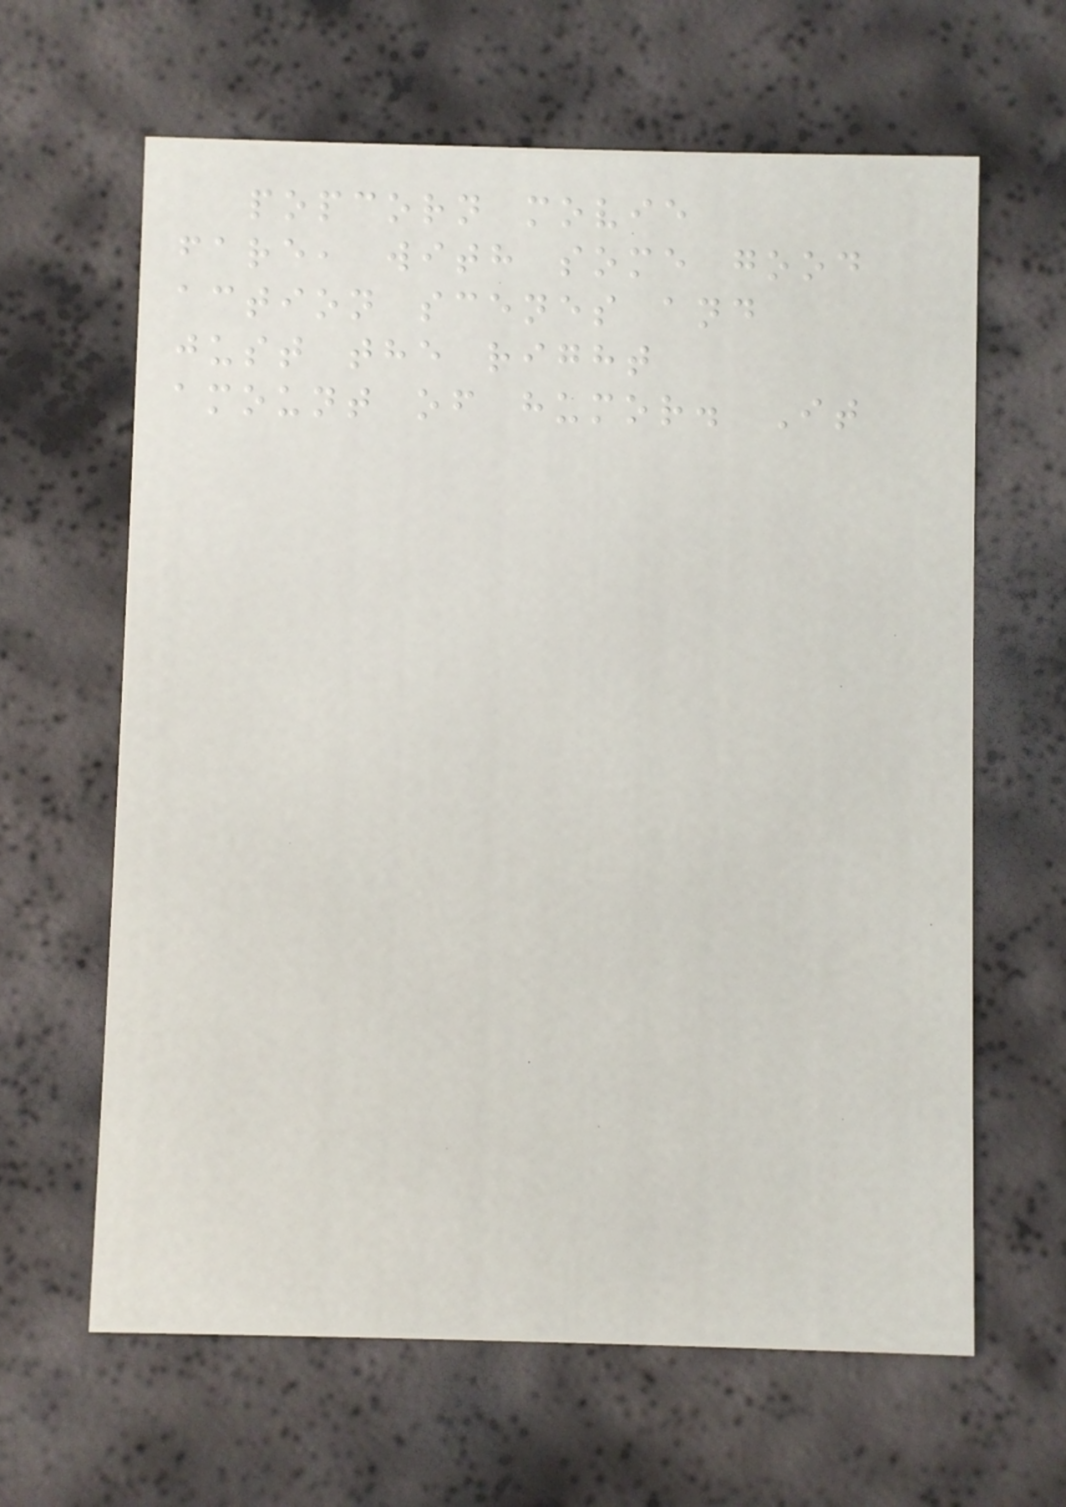popcorn movie
fare, with some good
action scenes and
just the right
amount of humor. It
